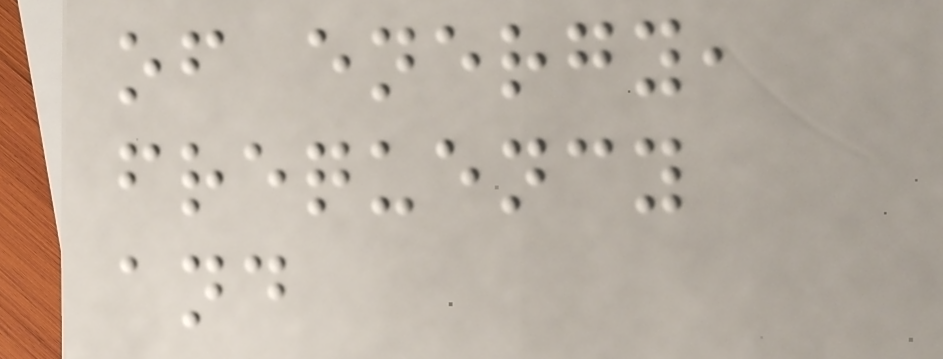of energy,
frequency
and
